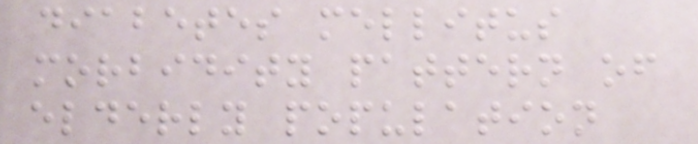diabetes mellitus
morbidity pattern of
elderly population
